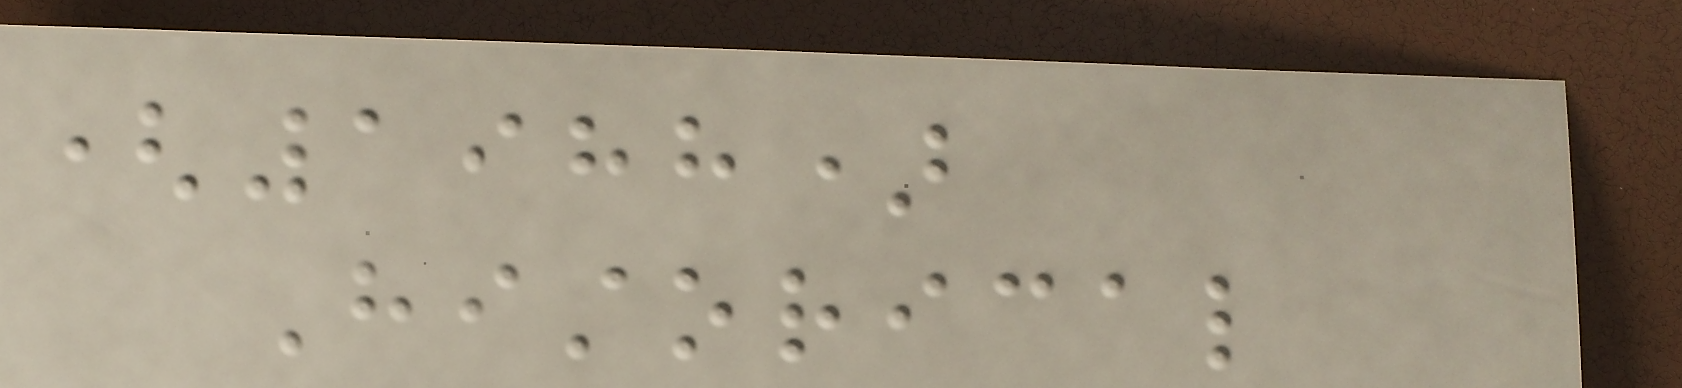(1988)
Historical
